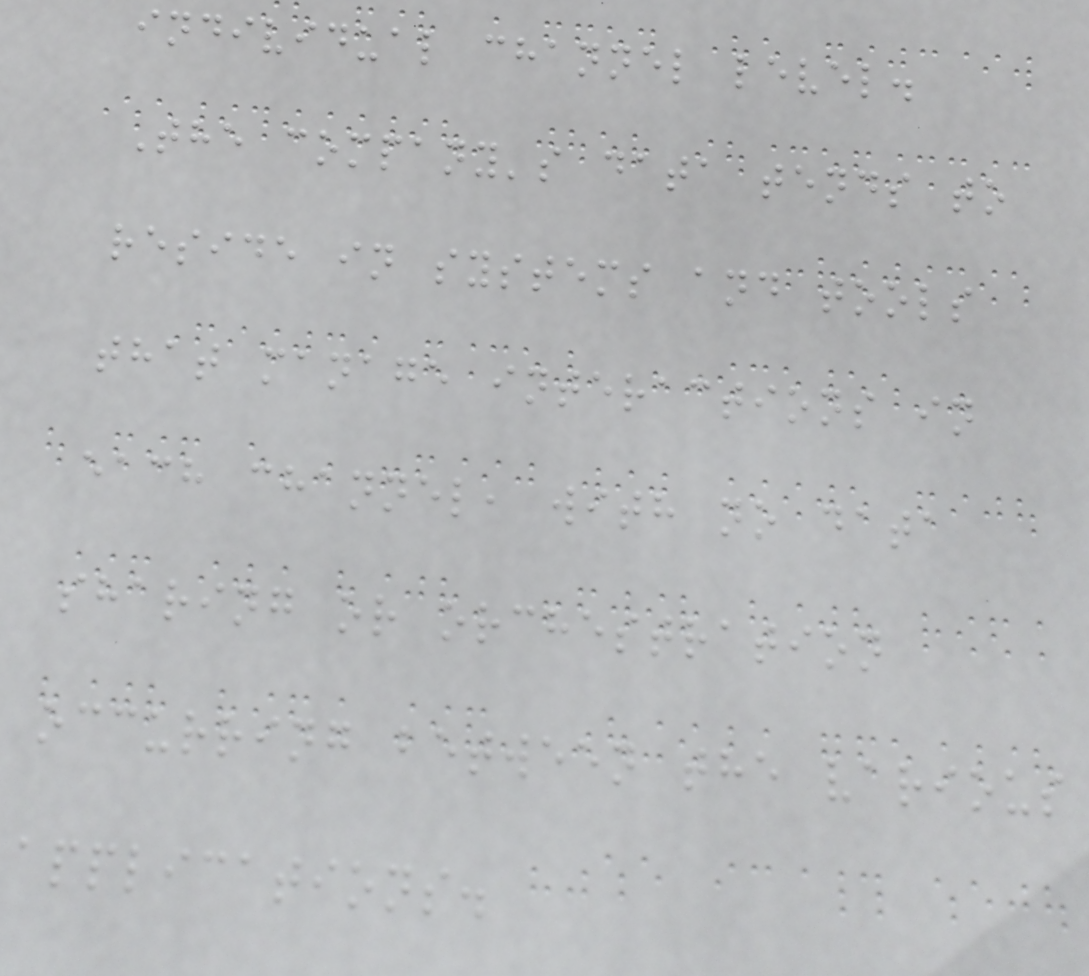individual channel level.
The company's data tends to
reside in systems and tools
that manage interactions in
each channel, with no data
sharing or orchestration
occurring between the various
applications.
